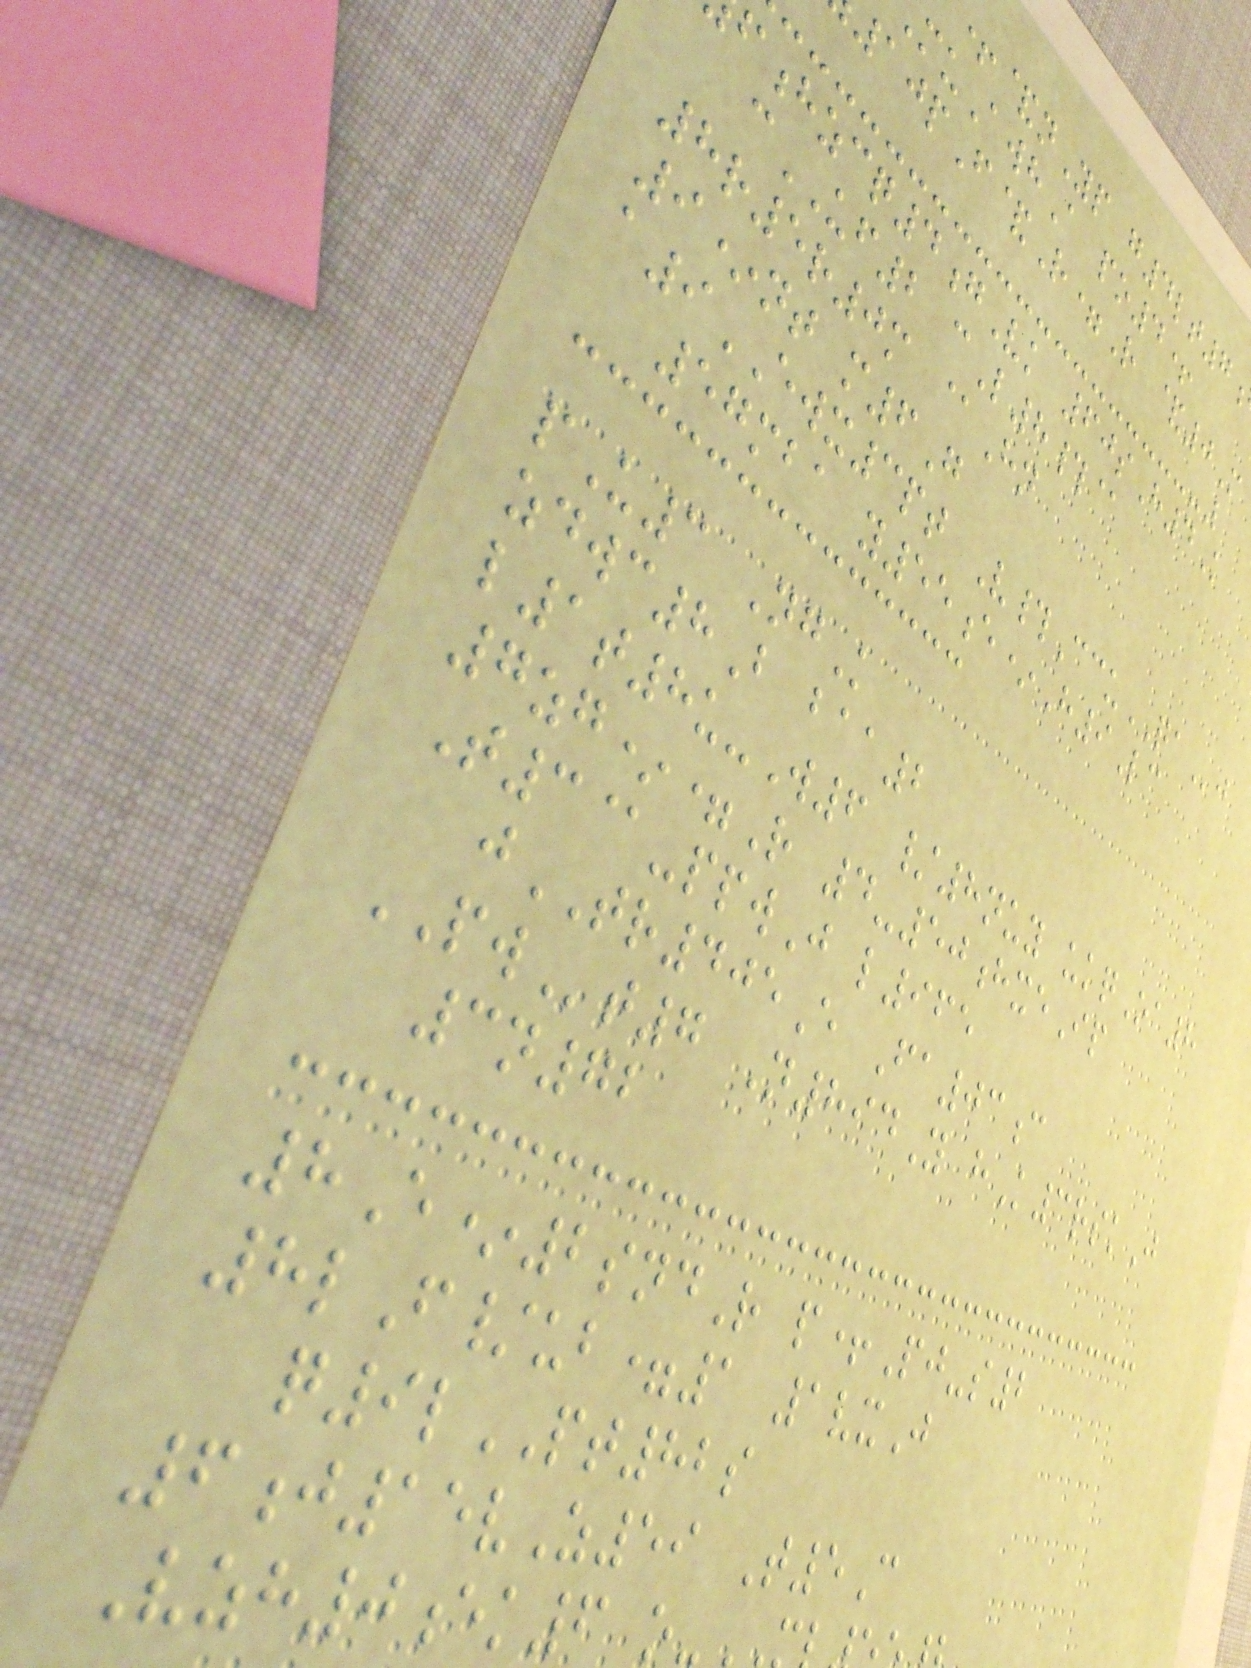+&nYp g4lt7
uAwhA po4+
10pF&R=R &0M
hzcq4gVk 60sH4K
cUF2 cL8#@
8r5r0m @Hn
9*nt m6G
a9EWX3pt V#CcuQAj
57mba y55e*H9Lc
pU3 NgK
zdwc8B baa2
l1t8u-W6 /8nuy ukqOa8
7zg*=R 4-50hxeIp
T3@-ppwJ l965
jTR405E Fa03c
PWt7 N894Y hK3rskJ
3n72
8E*2sndR p+Pj-s2
8lF/ub=1 1vxJ
q9lPT82s
6j15vZ59 T5C
Vzh0ek6 o-
